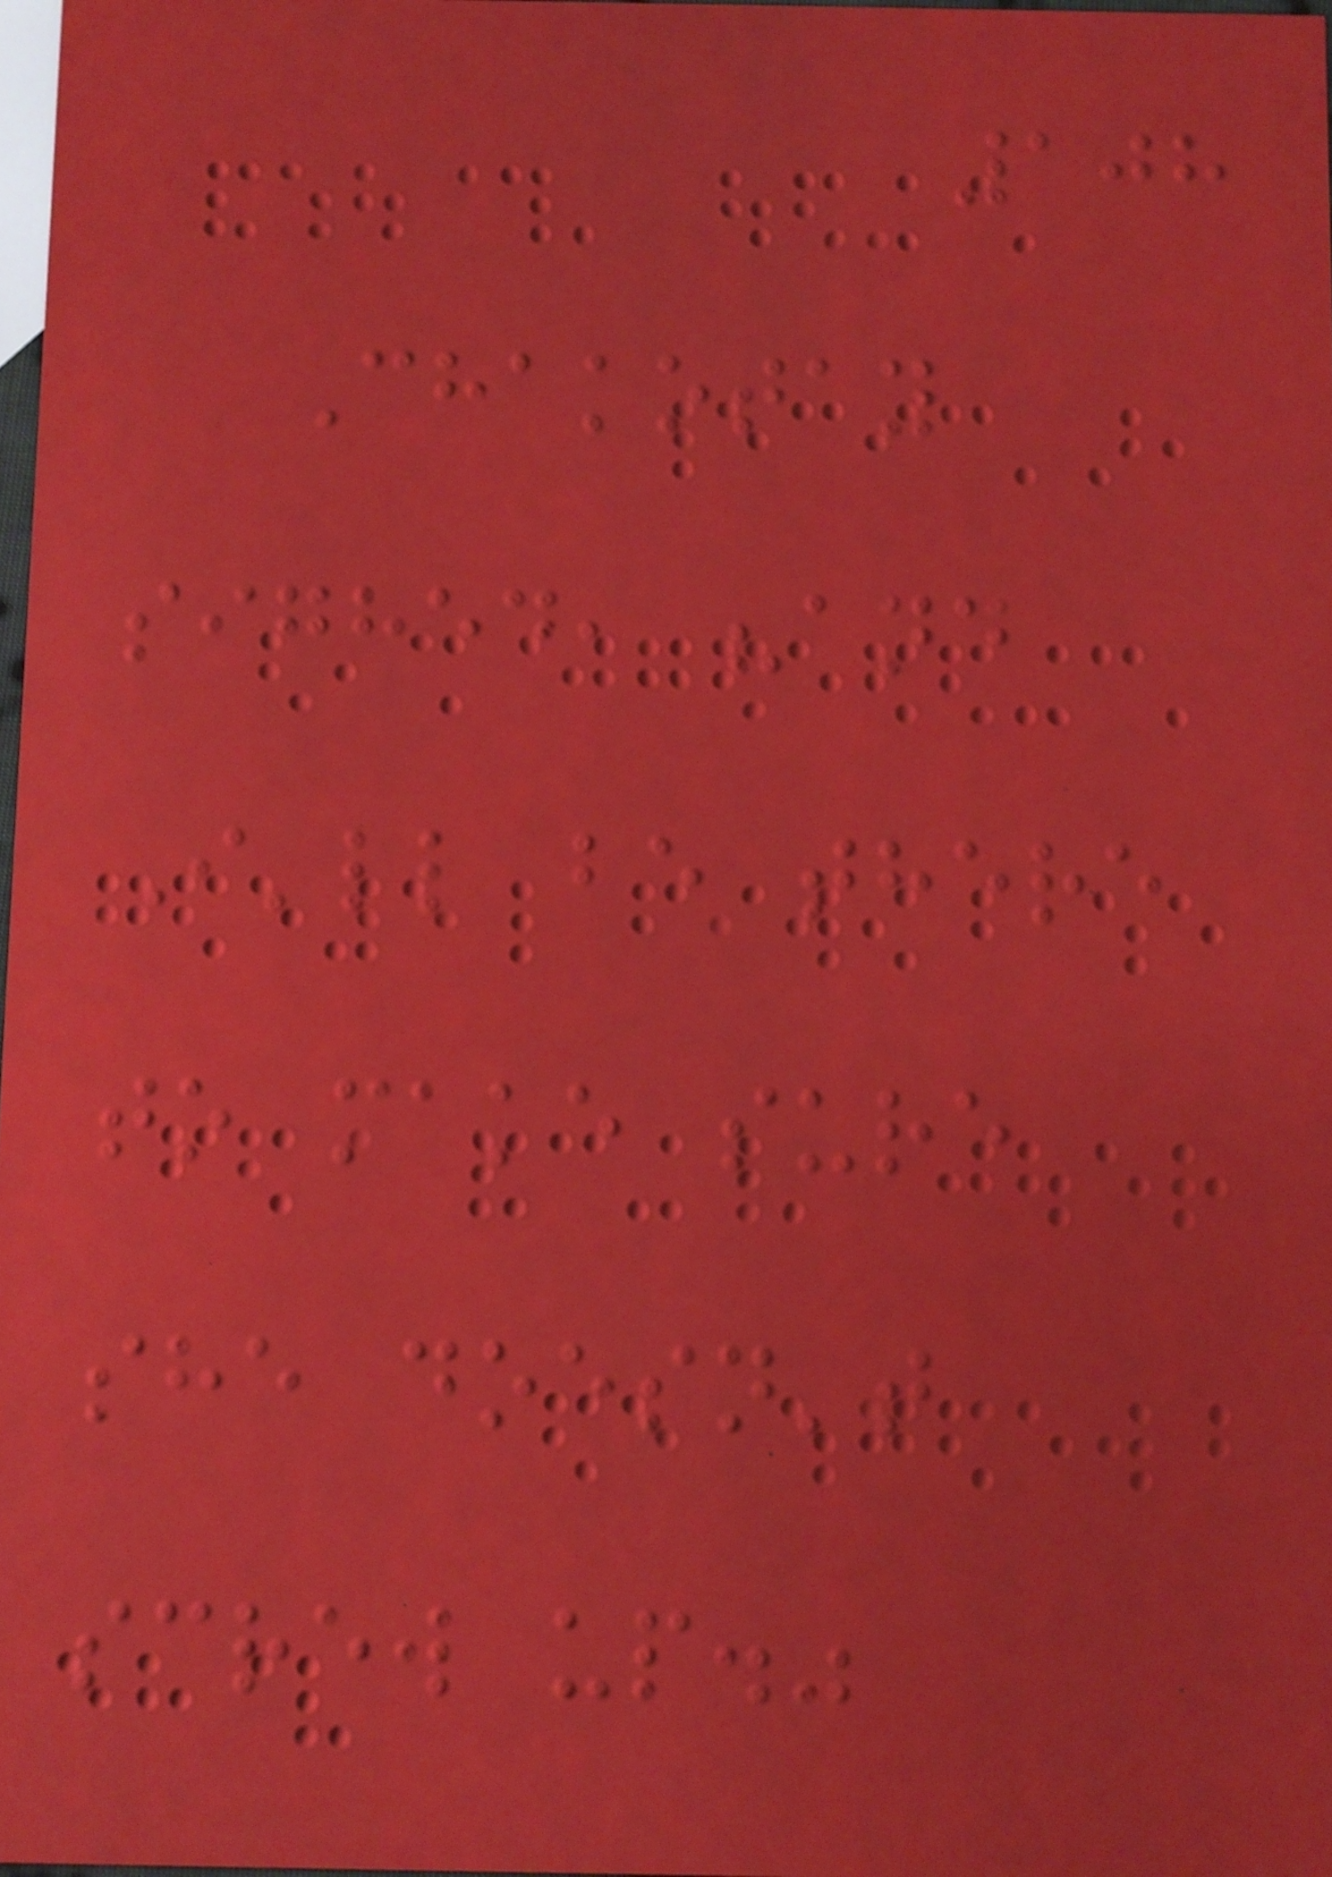108
Chakotay
sighed, "and
I'll be there
to make sure
she doesn't
screw up."
